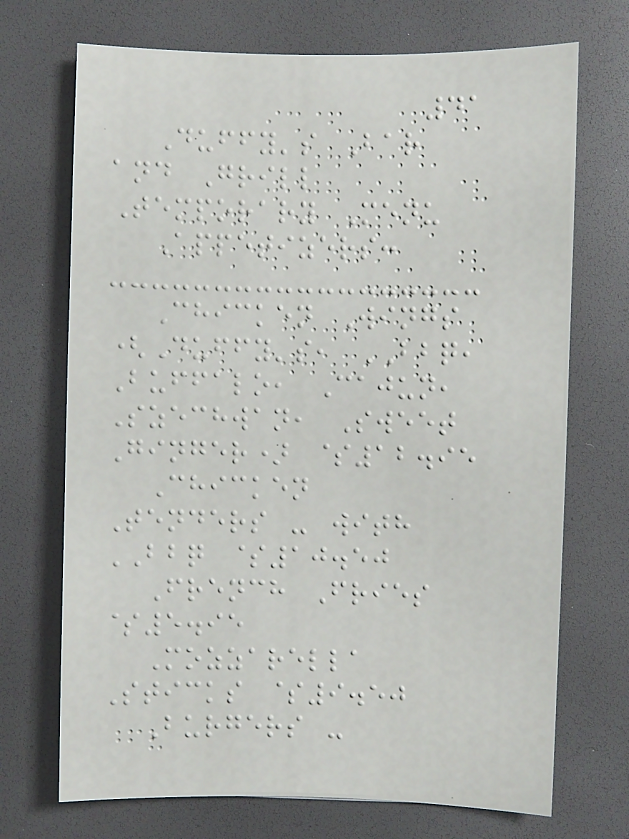41
Duffy's Bar
and Grill
Temporary Menu
Appetizers:
Chicken Wings
(Duffy's, BBQ,
Buffalo, Cajun,
Szechwan, Sweet
Ginger) $12.95
Chicken
Tenders - with
BBQ $10.50
French Fries
$5.95
Mozzarella
Sticks $9.50
Burgers -
